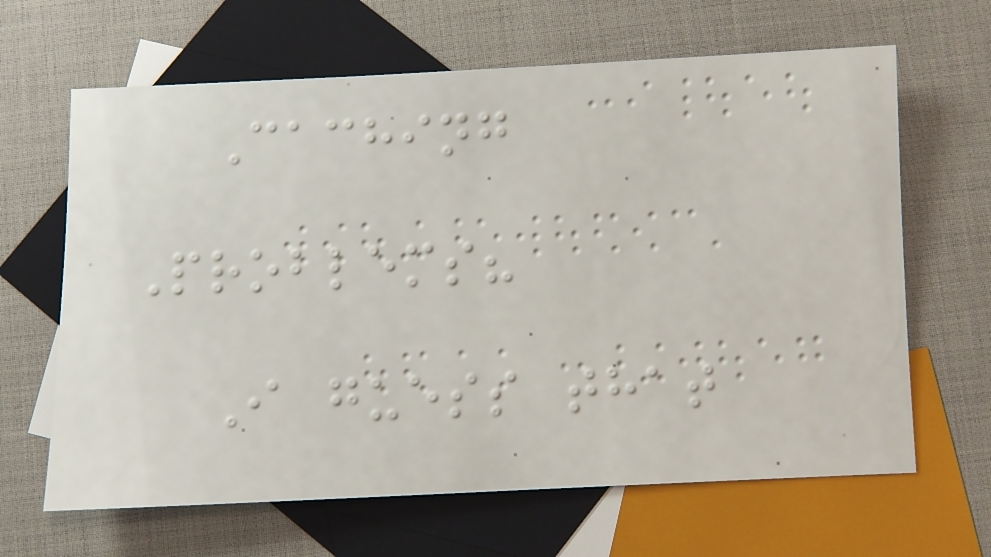Caching
Problems?
I guess that
